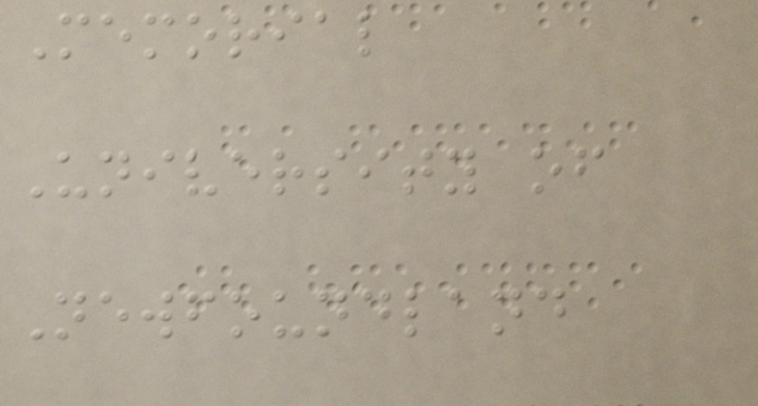Memorial
University of
Newfoundland
